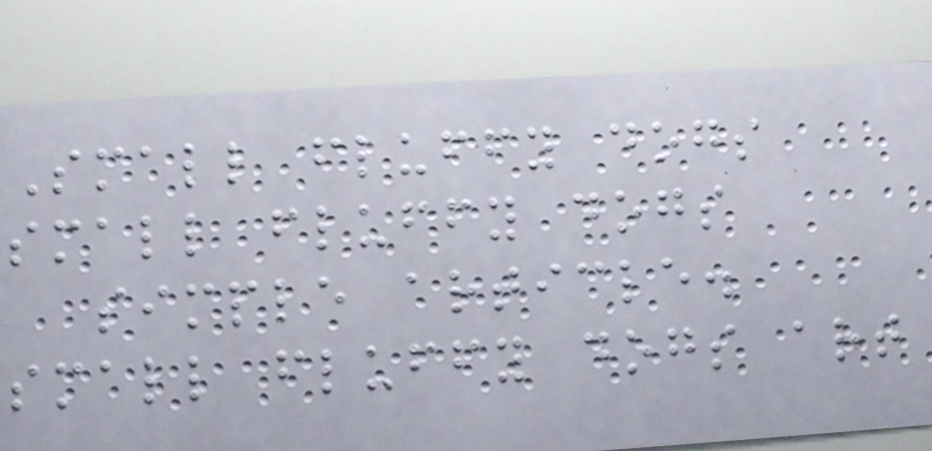Small fluffy dogs
small fluffy dogs
simple article.
small fluffy dogs art
